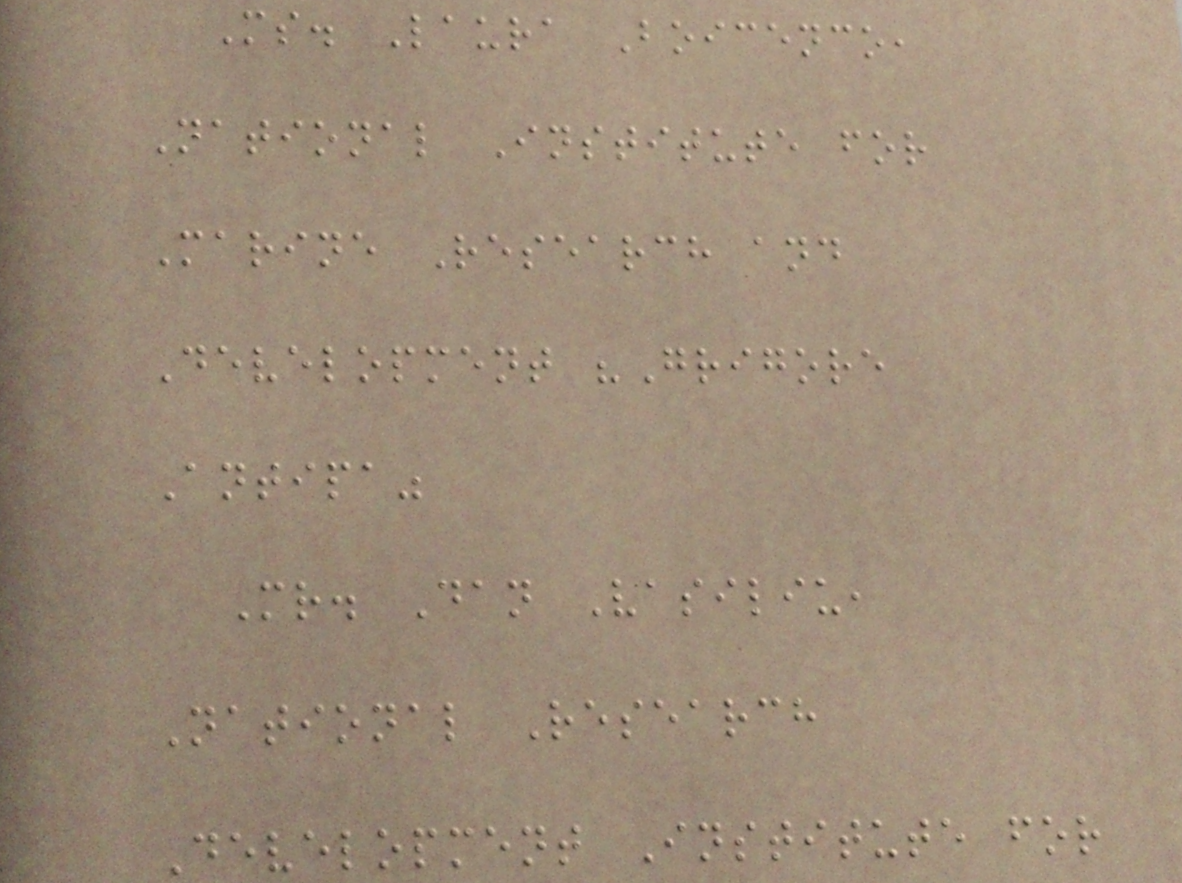Ms. Laura Boicenco,
National Institute for
Marine Research and
Development "Grigore
Antipa"
Mr. Dan Vasiliu,
National Research
Development Institute for
